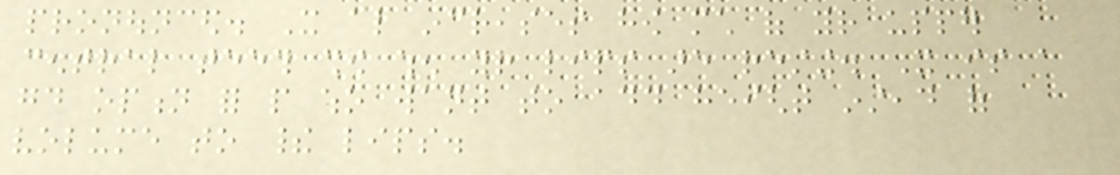pronounced. It also increases how much of your upper
central teeth show when your lips are resting. It is a
good option for people who want to add height instead of
volume to their lips.
